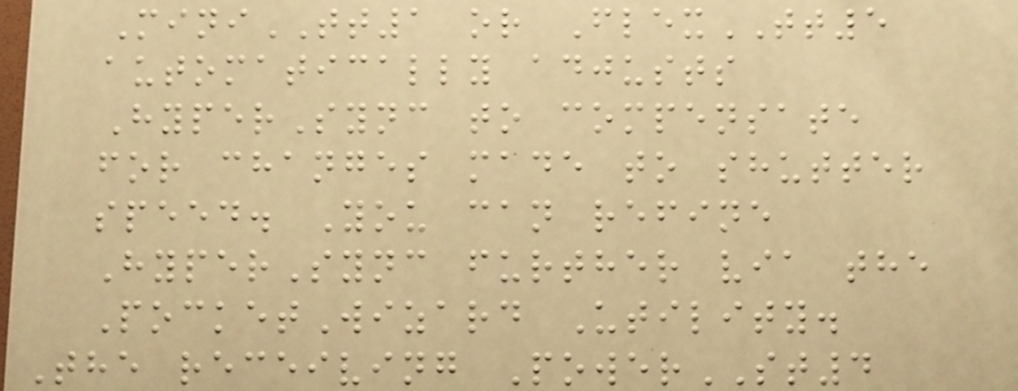MiniTT1 or FlexTT5
automatically adjusts
HyperSync to compensate
for changes made to shutter
speed. You can refine
HyperSync further via the
PocketWizard Utility.
The receiving PowerST4
